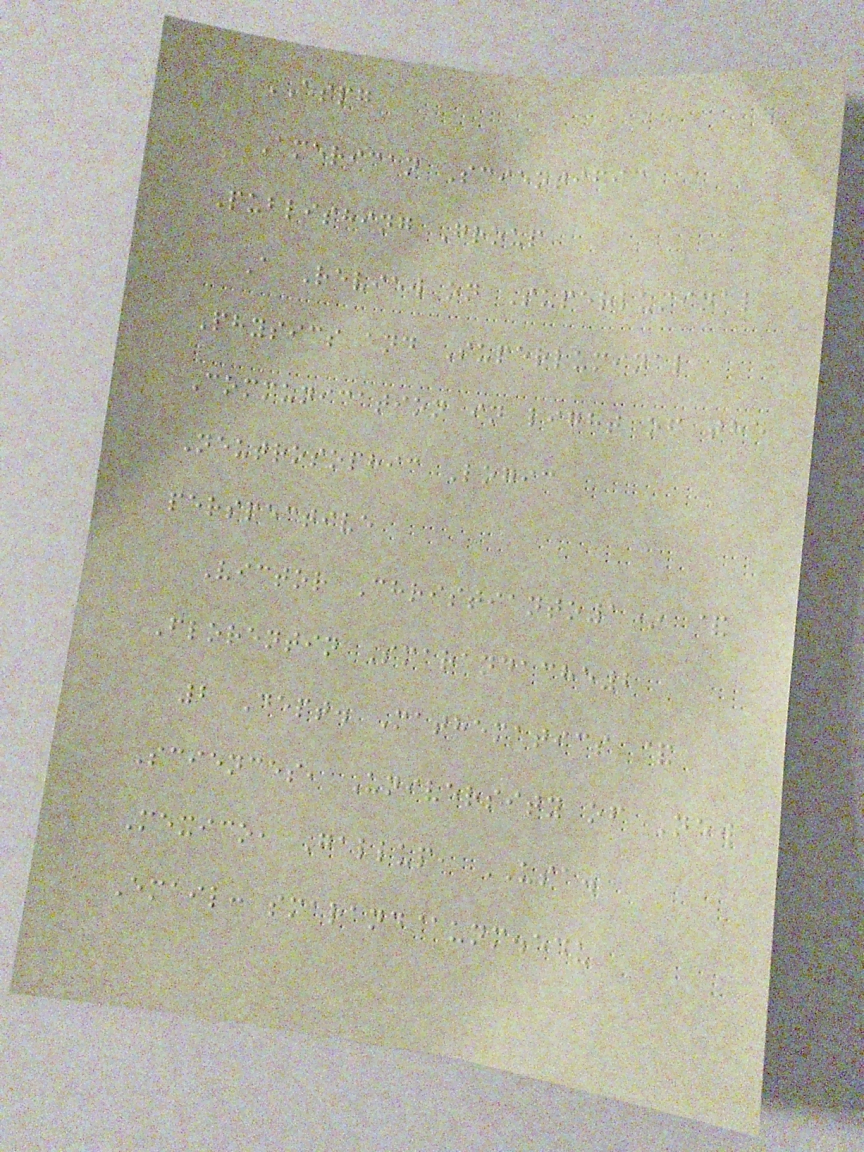ASPG
American Scientific
Publishing Group
A Review on Superluminal
Physics and Superluminal
Communication in light of the
Neutrosophic Logic
perspective
Victor Christianto1* &
Florentin Smarandache2
2 Dept. Mathematics &
Sciences, University of New
Mexico, Gallup, USA.
Email: smarand@unm.edu
